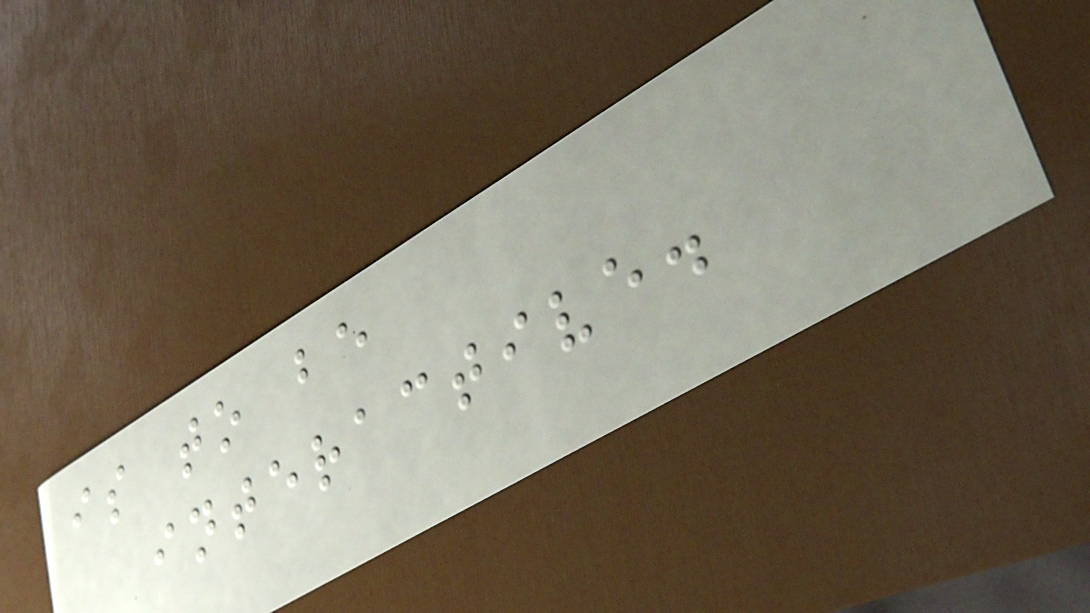is to be
interactive.
